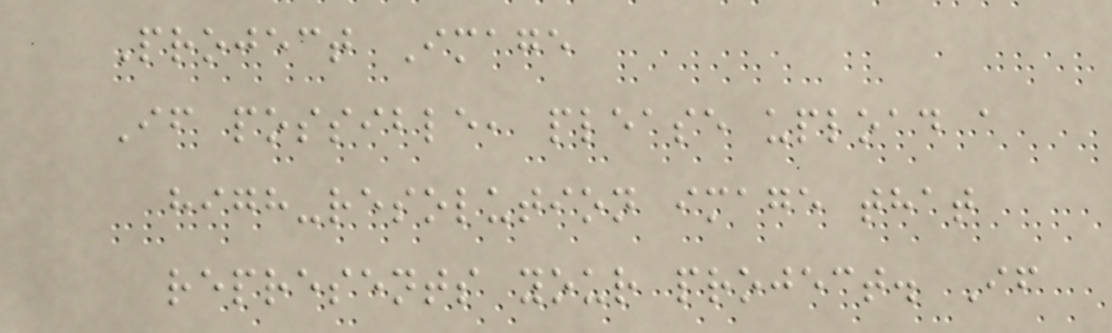Project Image
If possible, please upload a
high-resolution image that
represents your project. If
